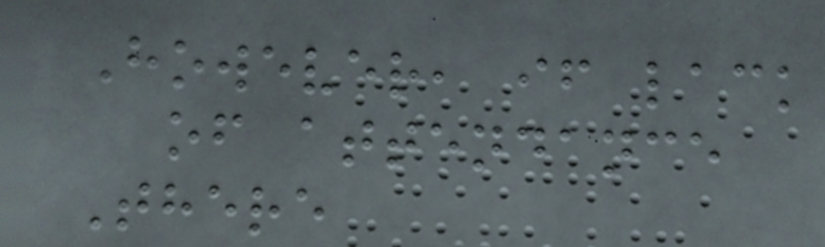However, if lack
of attendance
There
